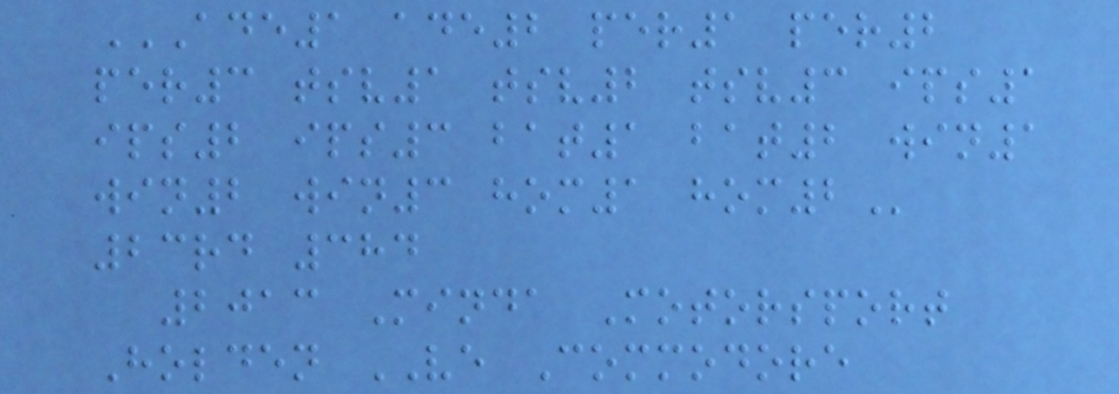ADE1 ADE2 PER1 PER2
PER3 TSV1 TSV2 TSV3 IPS1
IPS2 IPS3 BAT1 BAT2 WIN1
WIN2 WIN3 HOM1 HOM2
23rd 384
2013 Minda Motorsport
Holden VE Commodore
